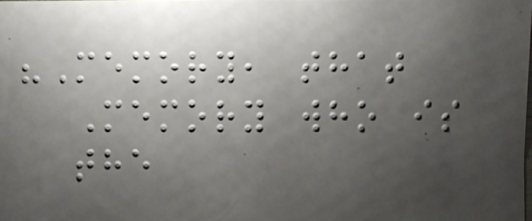"Memory, that
Memory who is
the
